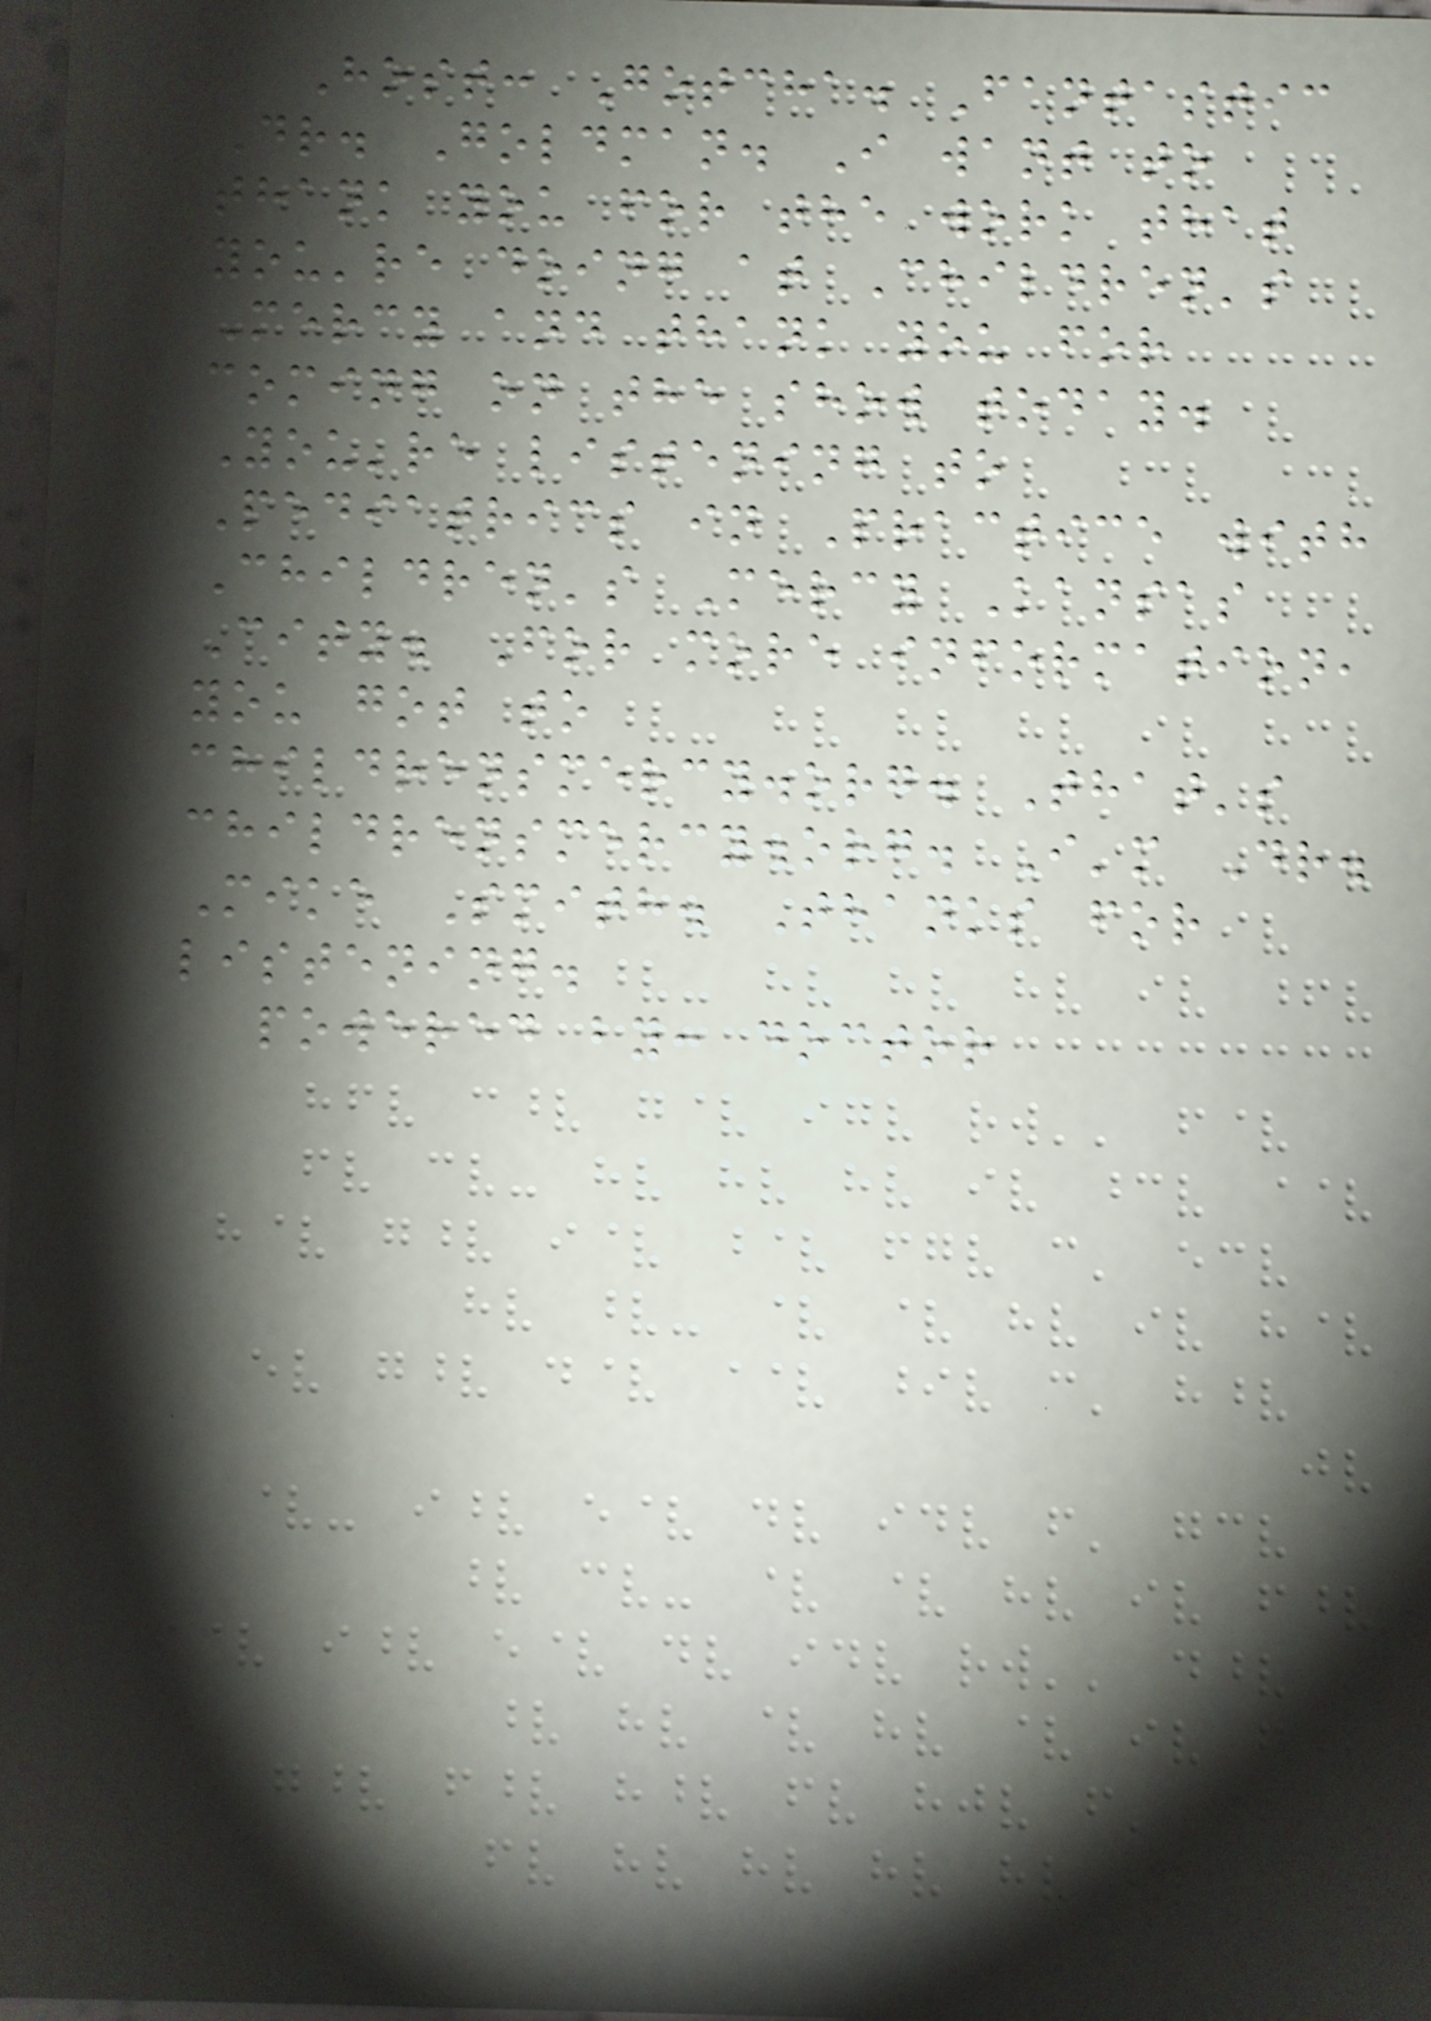Host: Gotcha. Fantastic
Dr. Goldman. I want to
thank you for the work that
you're doing at Children's
Mercy and thank you for
coming on the show today.
You're listening to
Pediatrics in Practice with
Children's Mercy Kansas
City. For more information,
you got to
childrensmercy.org. That's
childrensmercy.org. I'm Dr.
Mike Smith. Thanks for
listening.
powered by: doctor
